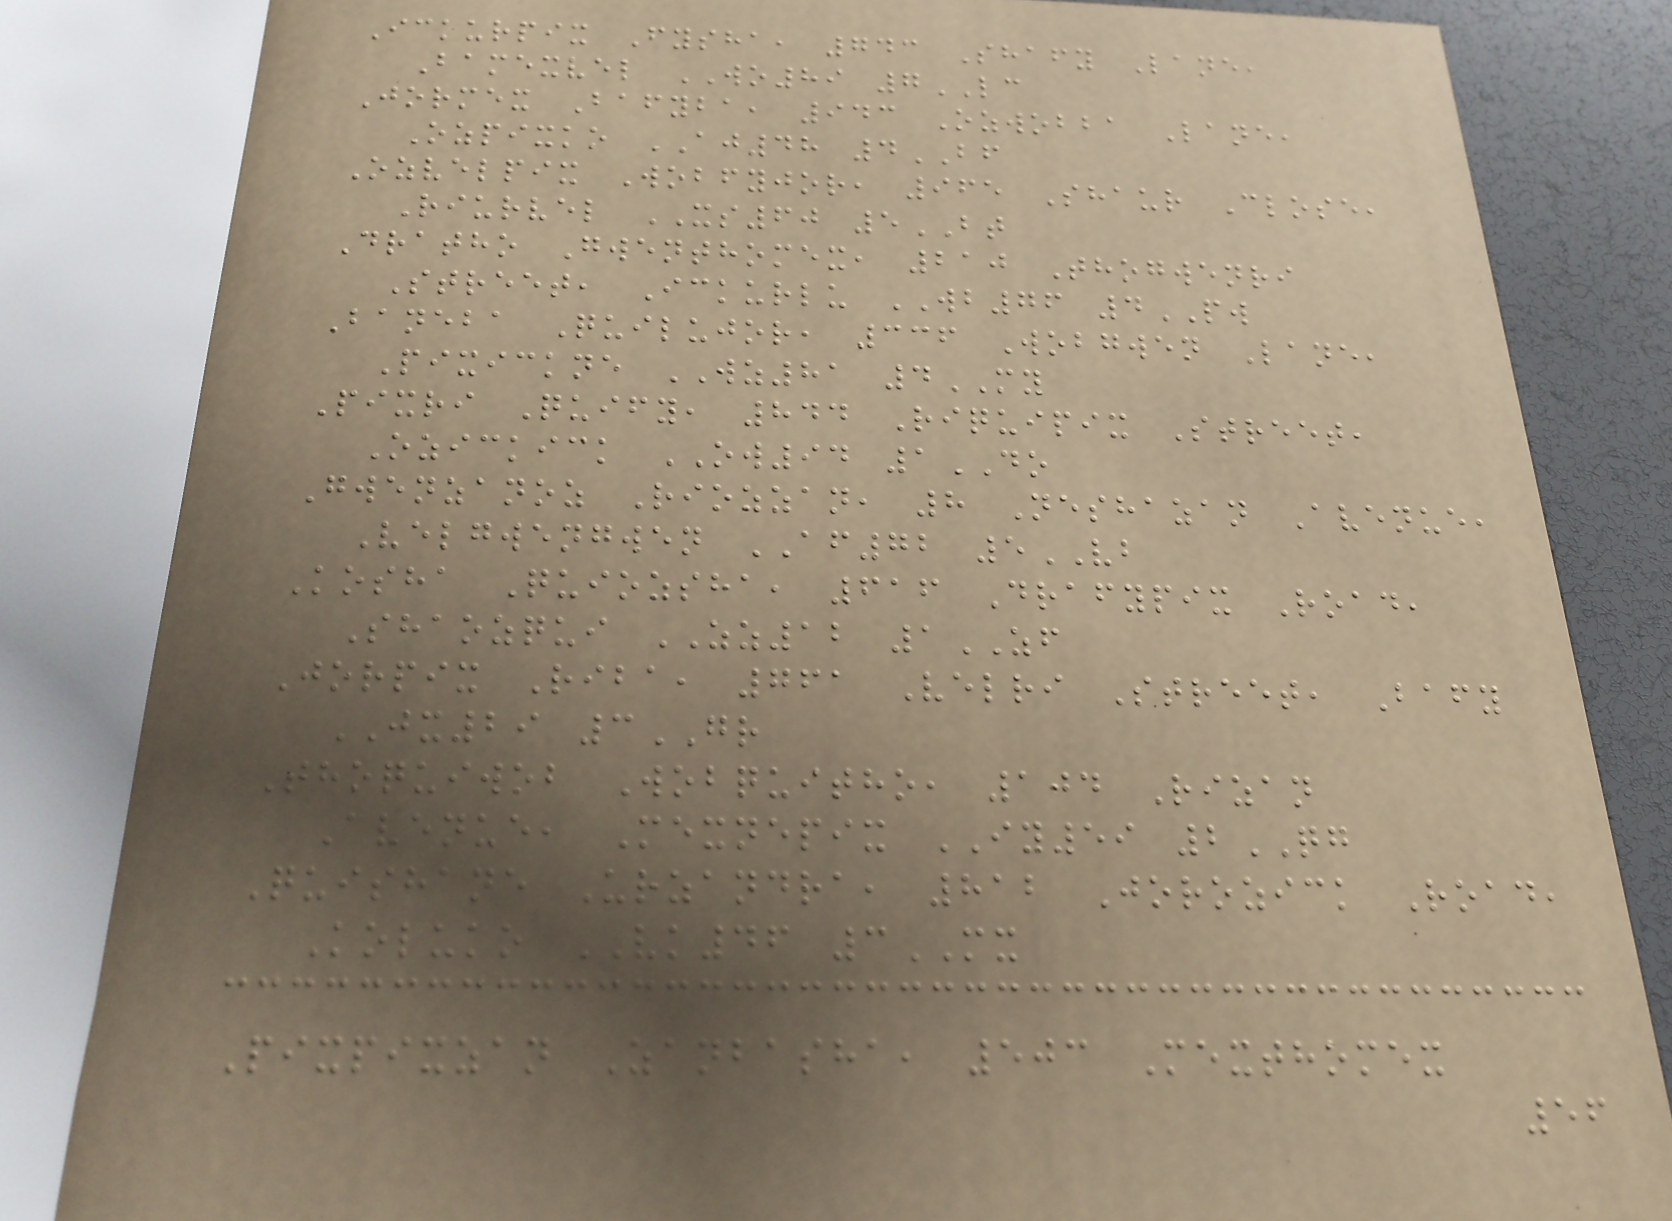Ickurpix Fysha, 743 Shafy Lane,
Bamexvel WO89 7LC
Jormex Bafyba, 943 Ozwobba Lane,
Ozpixko AJ48 4BF
Ozvelpix Wobfyjor, 965 Shaur Close,
Riurvel XS60 5BT
Dratho Gwenthomex, 210 Thogwenri
Street, Ickurlu WB76 4PW
Baneba Quilujor, 336 Wobgwen Lane,
Pixickne WZ81 4MY
Pixri Quify, 844 Riquipix Street,
Ozickick OW94 1DO
Gwenzanoz Riozzan, 8 Neshazan Avenue,
Velgwengwen AF72 5VB
Kosha Quiozsha, 616 Drafypix Road,
Shaozqui ZZ12 1ZF
Jorpix Riba, 761 Velri Street, Bafy
JX29 3GR
Thoquiwob Wobquitho, 104 Rizan
Avenue, Mexnepix IY59 2QG
Quishane Urzandra, 812 Jorozick Road,
Koluko VK46 3MX
Pixpixzan Zanbasha, 503 Mexthomex
56
